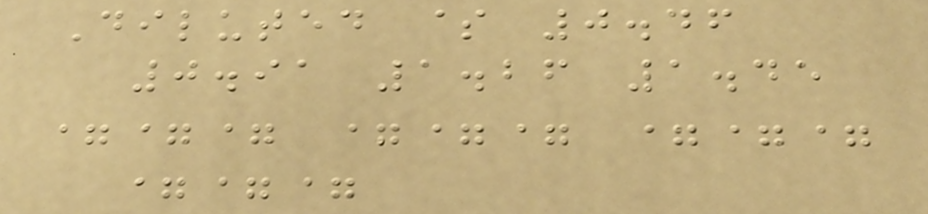Diluted $ 0.46
0.91 1.26 1.45
=== === ===
===
